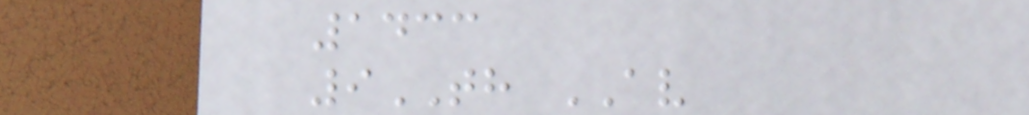1433
9TH AV
